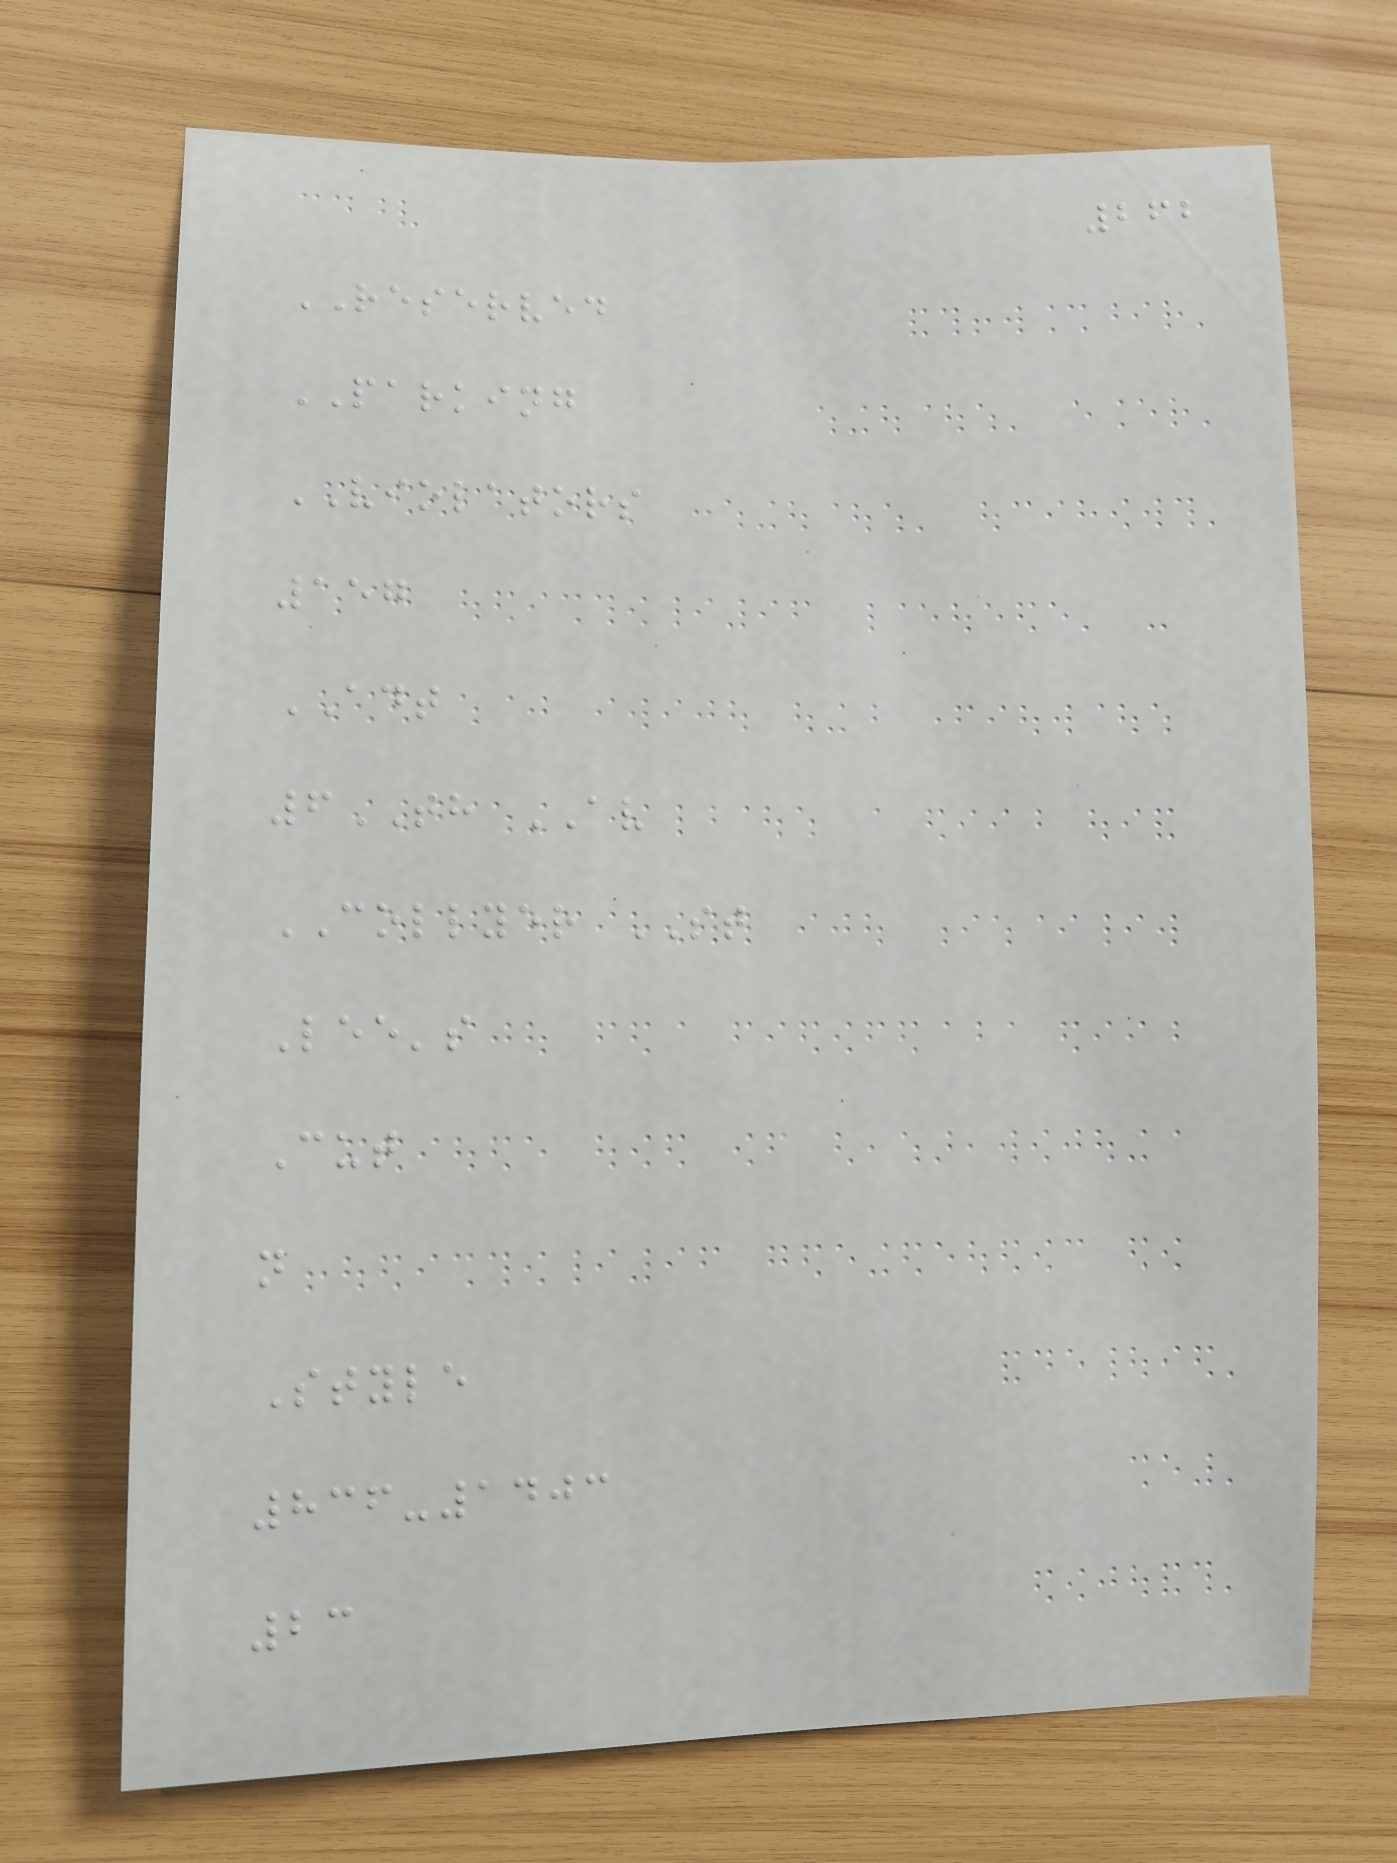262
RESERVED
PARKING
VIOLATORS
157
ADT
6TH AV
COLLYER ST
Lee's
Cut
n
Style
836-1403
23
